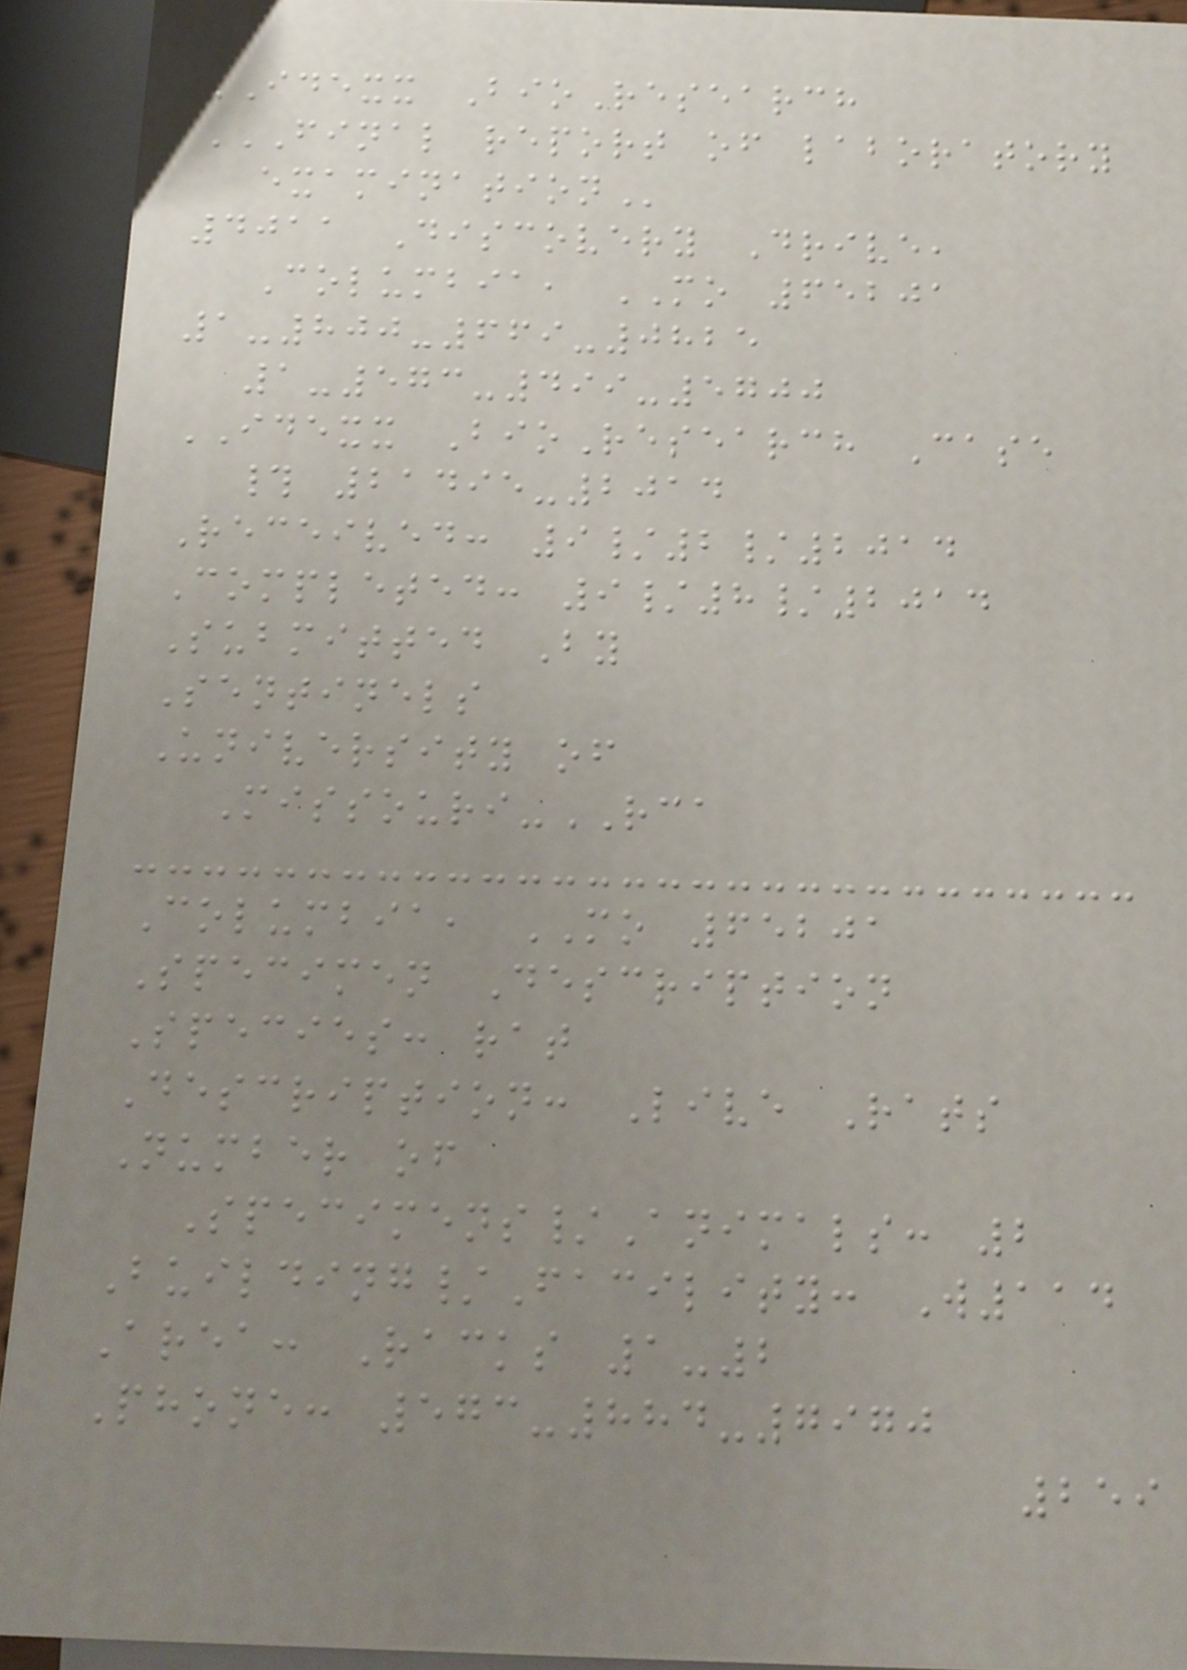IDEXX BioResearch
FINAL REPORT OF LABORATORY
EXAMINATION
4011 Discovery Drive,
Columbia, MO 65201
1-800-669-0825
1-573-499-5700
IDEXX BioResearch Case
# 21495-2014
Received: 9/2/2014
Completed: 9/8/2014
Submitted By
Sentinels
University of
Missouri-RCA
Columbia, MO 65201
Specimen Description
Species: rat
Description: Live Rats
Number of
Specimens/Animals: 2
Building/Facility: W114
Area: Racks 1-2
Phone: 573-884-7970
259
